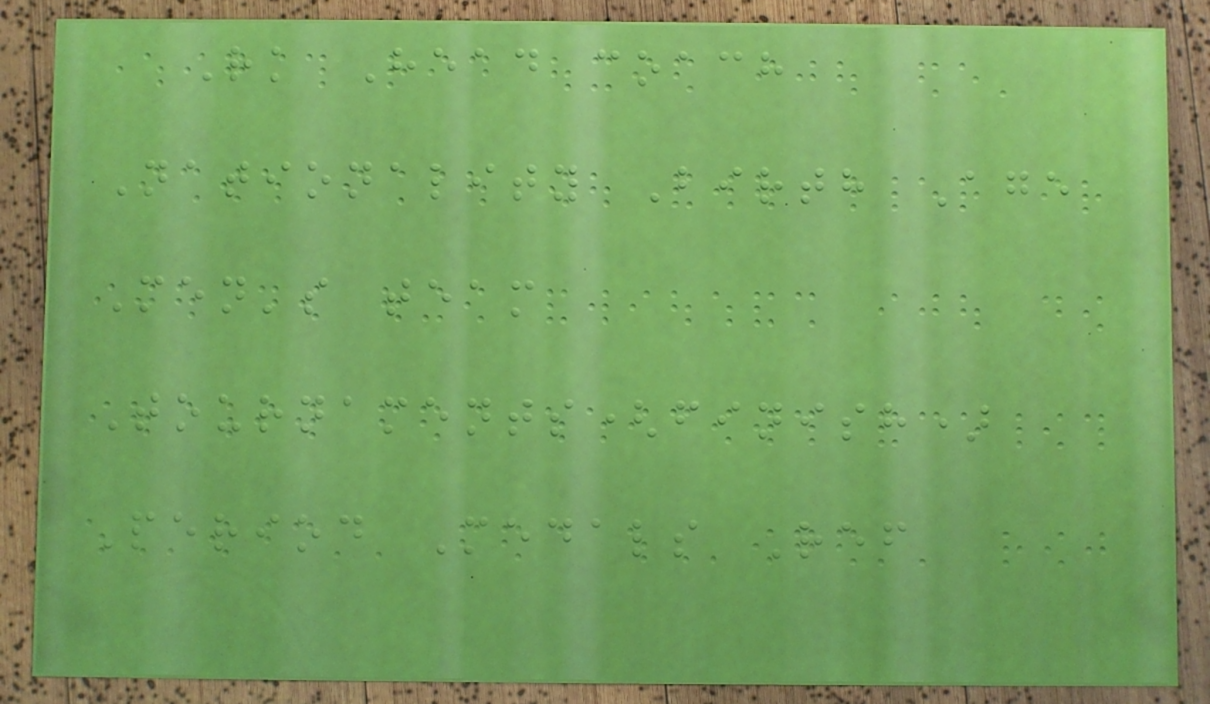Rk Head coach
Nationality Birth Age
Men's team
Tournaments(finish)
Period Medals Ref
